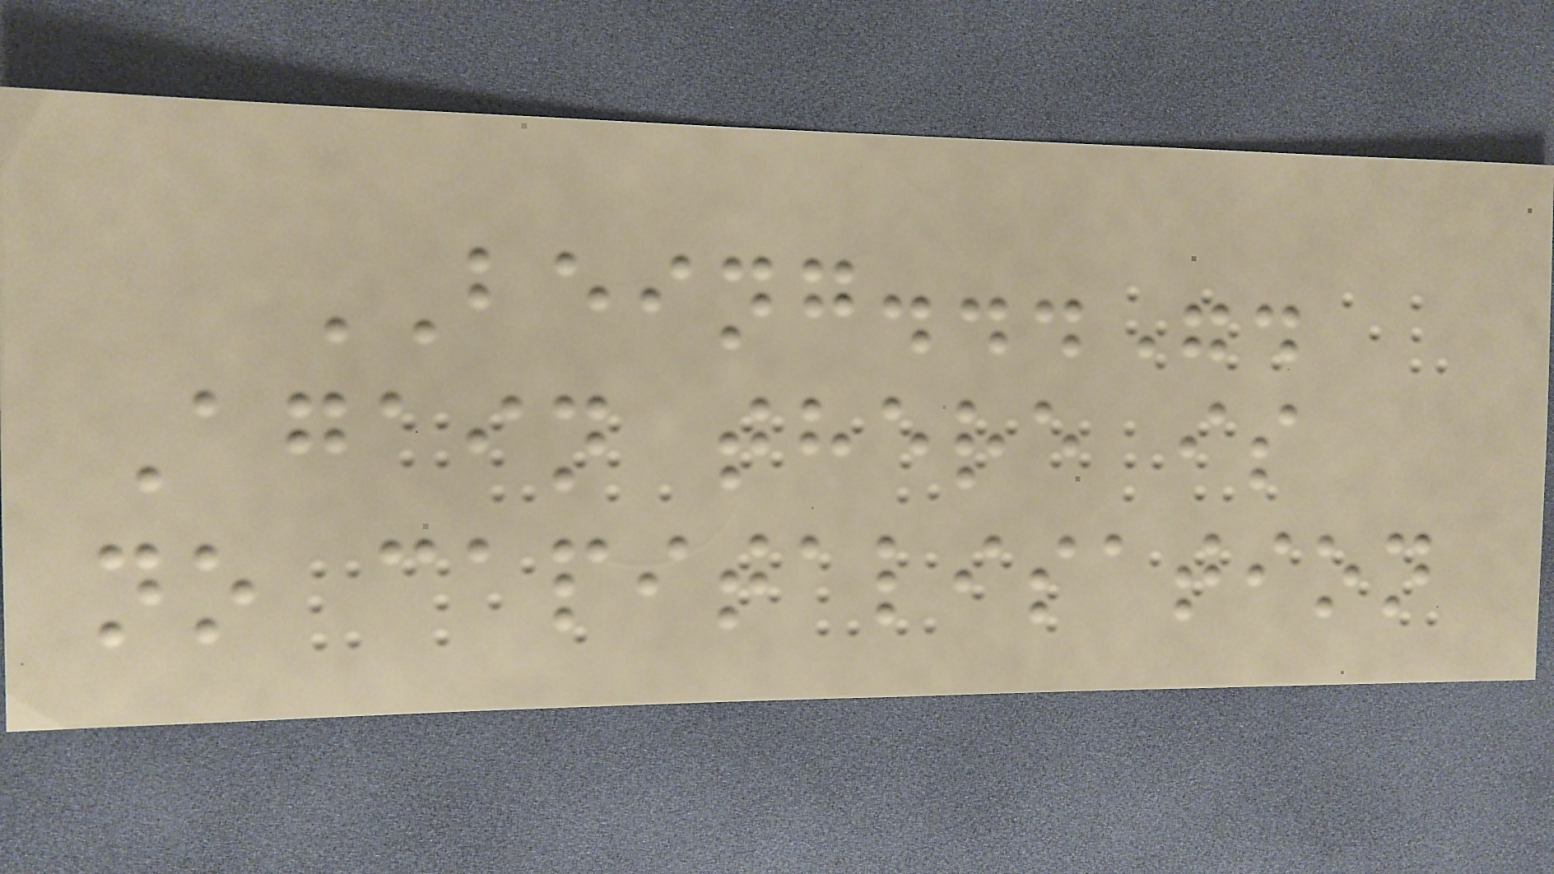BEING...".
Again there is
no capitalisation
